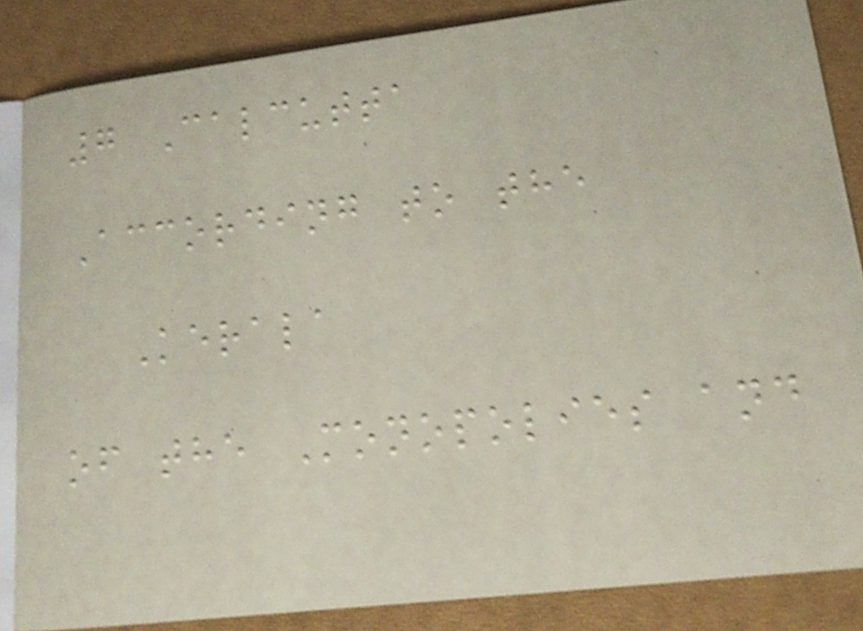7 Calcutta
According to the
Kerala
of the Monopolies and
